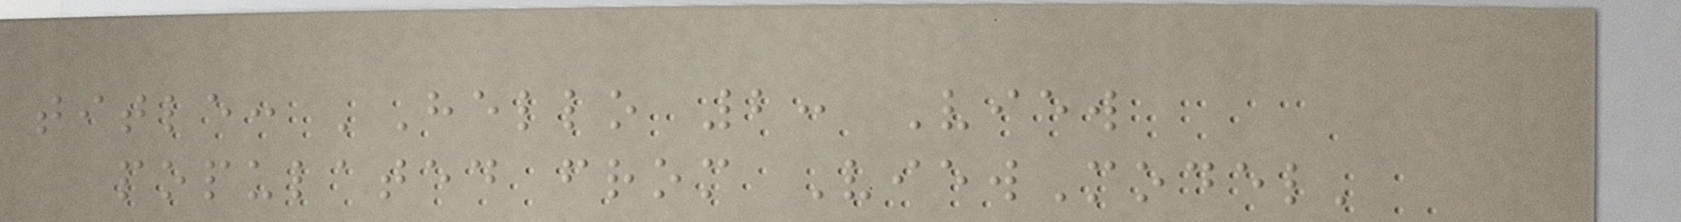title: 'Hello 2: View
populated from ViewModel'
